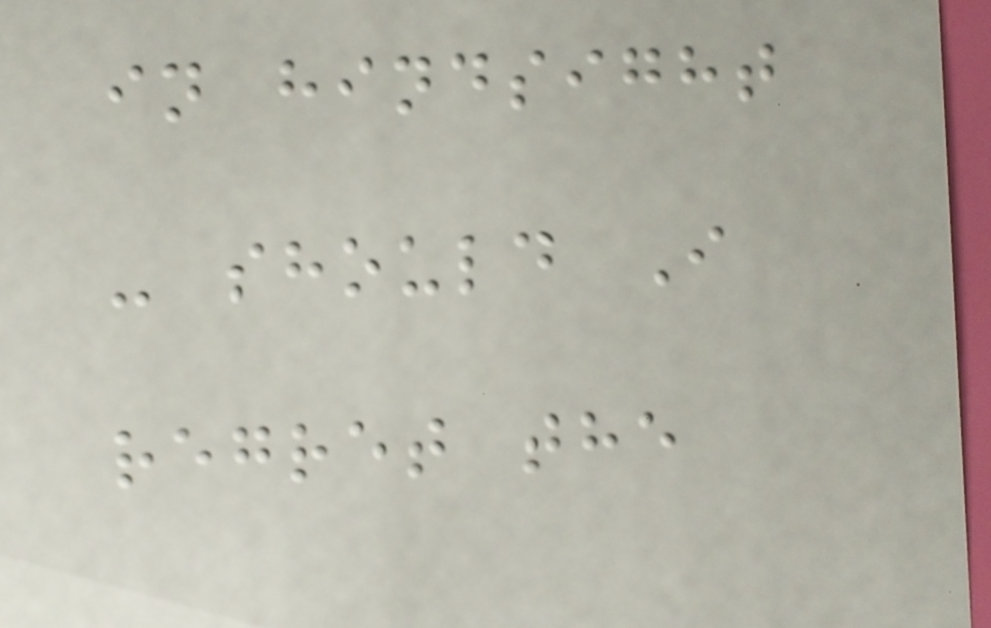in hindsight
- should I
regret the
